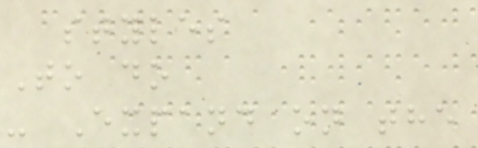styles
To do
- Expand on the
